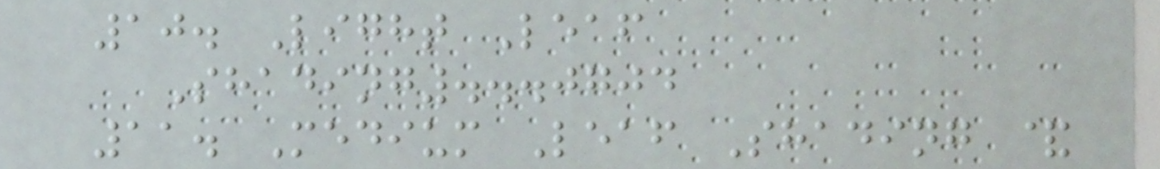10. Light Leaf
Shading...0704
11. Medium Leaf Shading &
